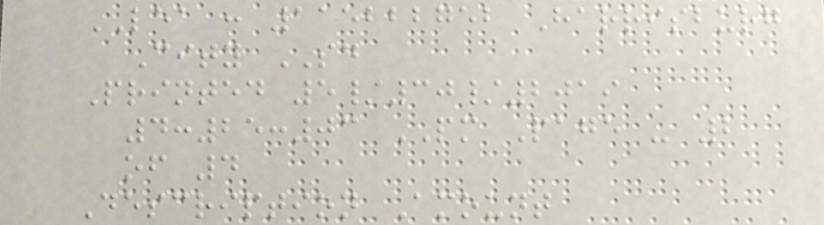LEA : 115222752 Harrisburg
City SD
Printed 5/30/2019
4:25:03 PM Page - 2
of 4
Description Amount
